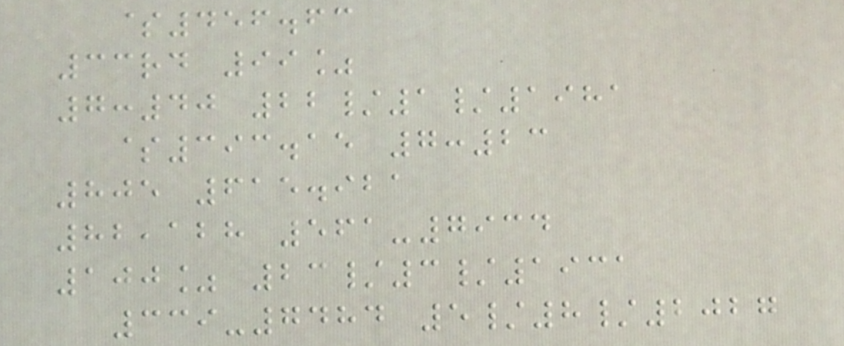$456.63
33rd 99%
7:40 22/1/1981
$393.15 7:23
805 615.921
82,128 561-7934
100% 23/3/1931
339-7484 5/8/2027
